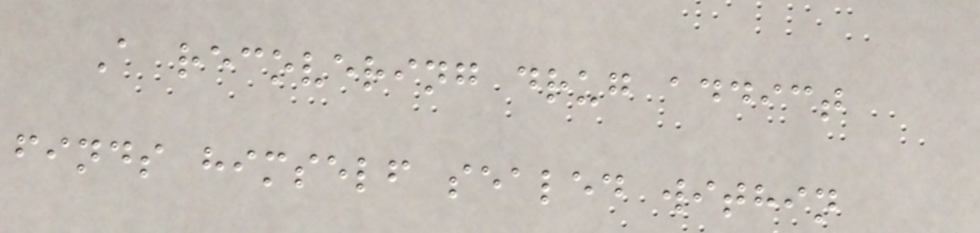A recovering drug addict
finds himself sealed within
